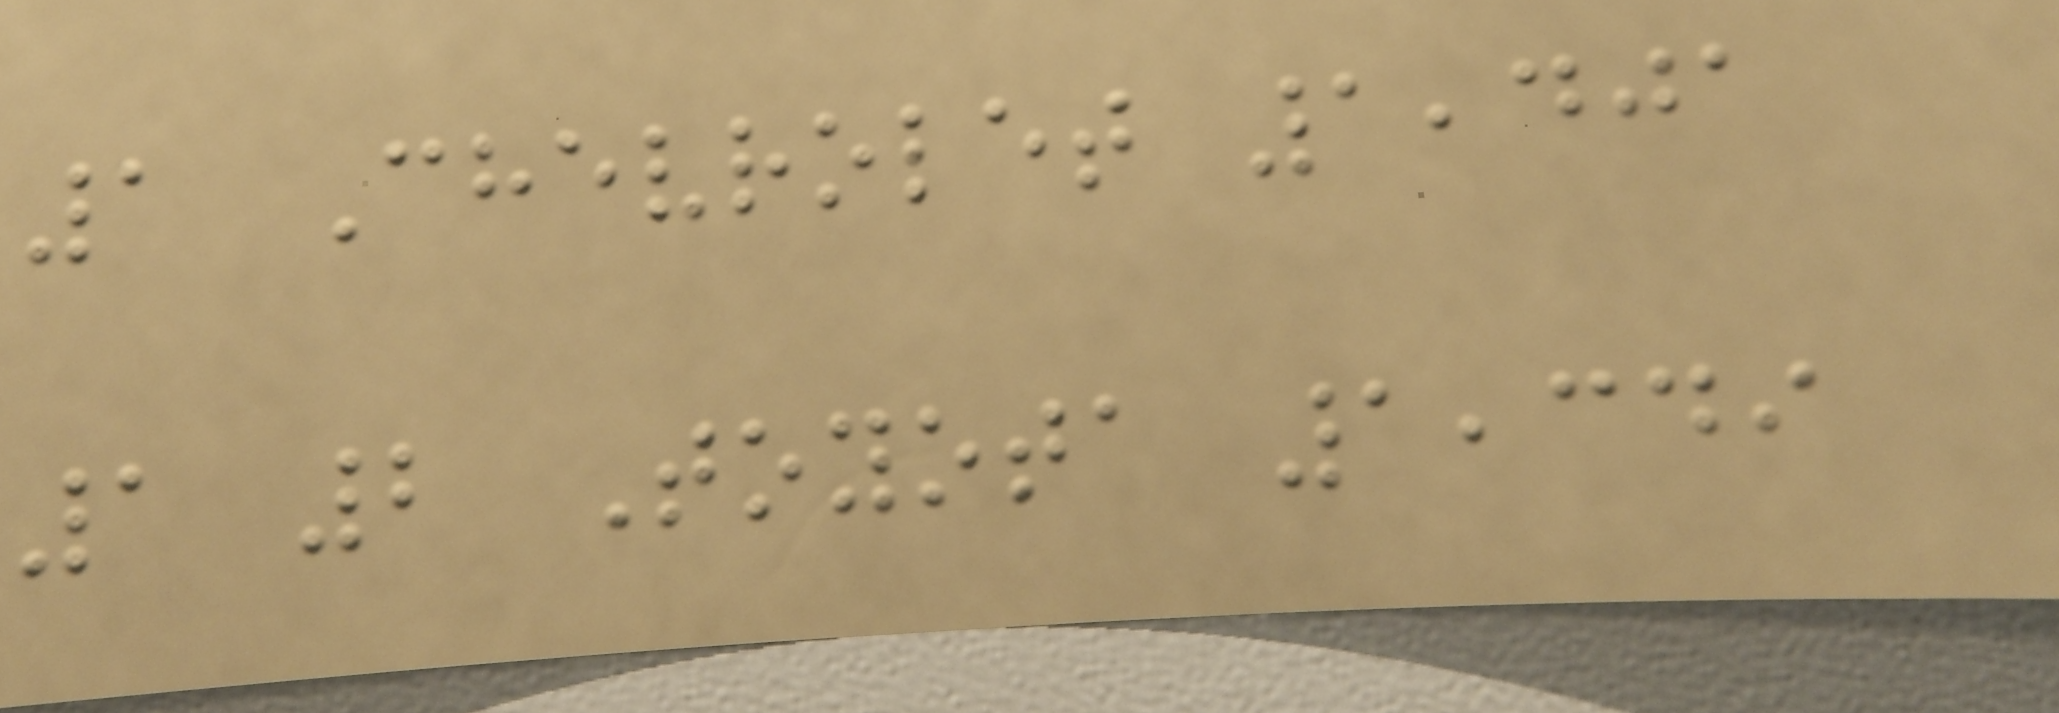1 Chevrolet 1,401
1 2 Toyota 1,349
